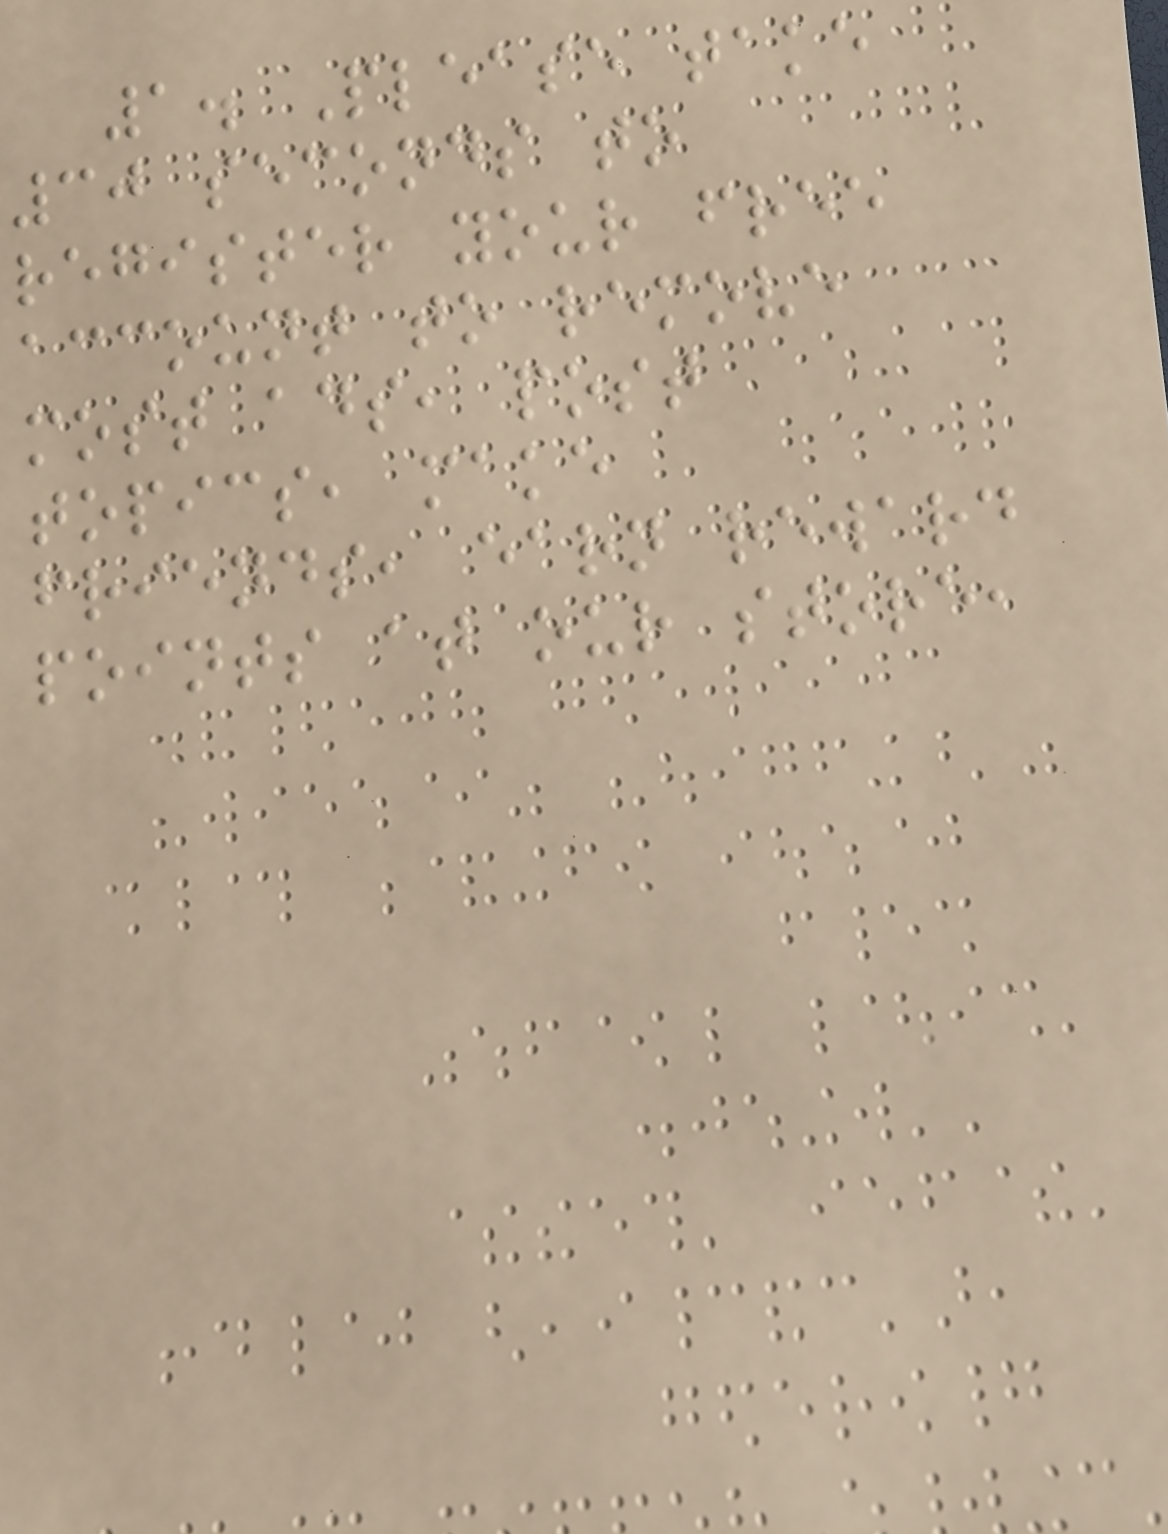1. Please take
30 seconds to
register your free
account to remove
most ads, post
topics, make
friends, earn reward
points at our store,
